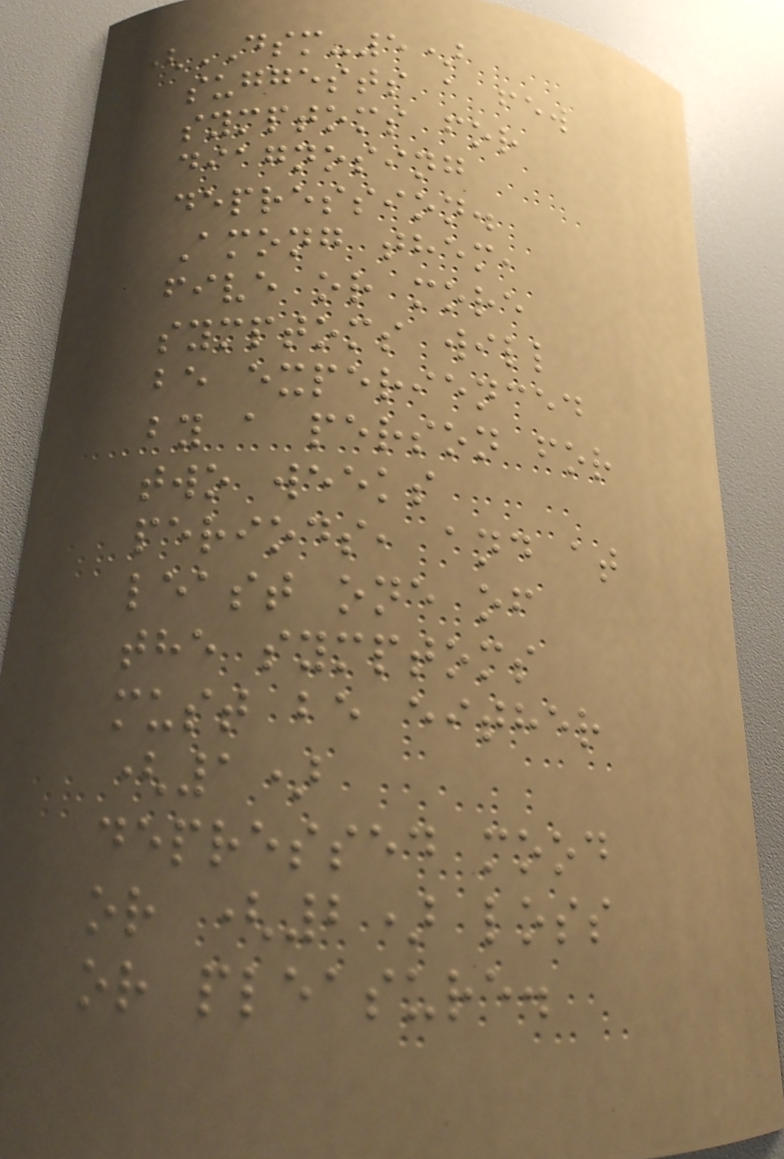(DSM-5)
suggests a few
symptoms for
diagnosing
depression.
Among them,
five or more
symptoms will
be experienced
by a person for
two weeks
periods, and at
least one of
the symptoms
must be either
(1)
depressed mood
or (2) loss
or pleasure.
